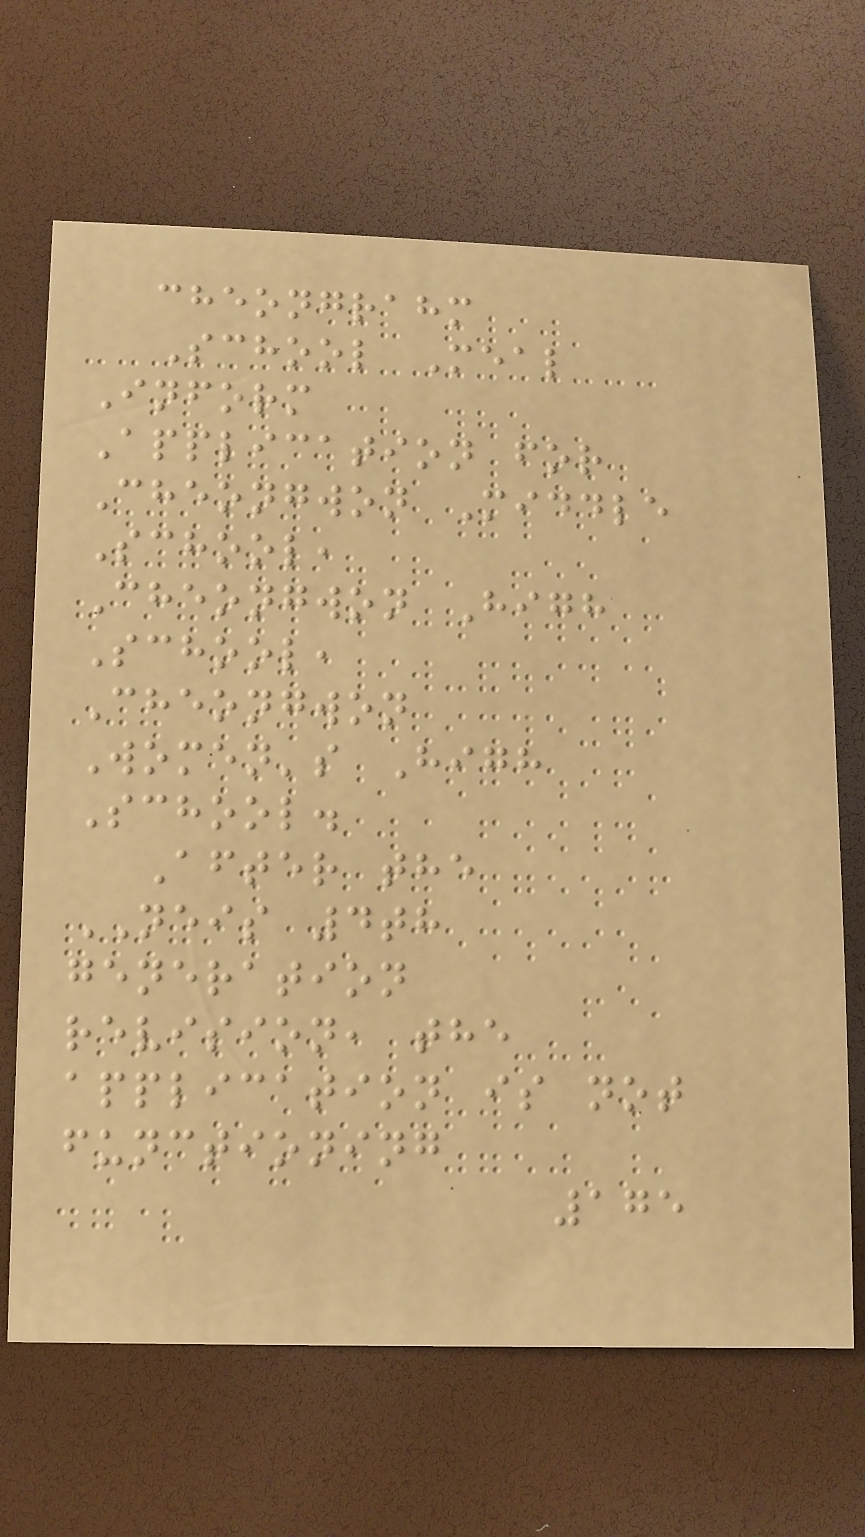cheongrahm
School Meal
Inform
Application for
Cheongwon Middle
School,
Cheongwon High
School,
Cheongwon
Women's High
School.
After the
NEIS 4th
generation
revision, the
application is not
functioning
175
